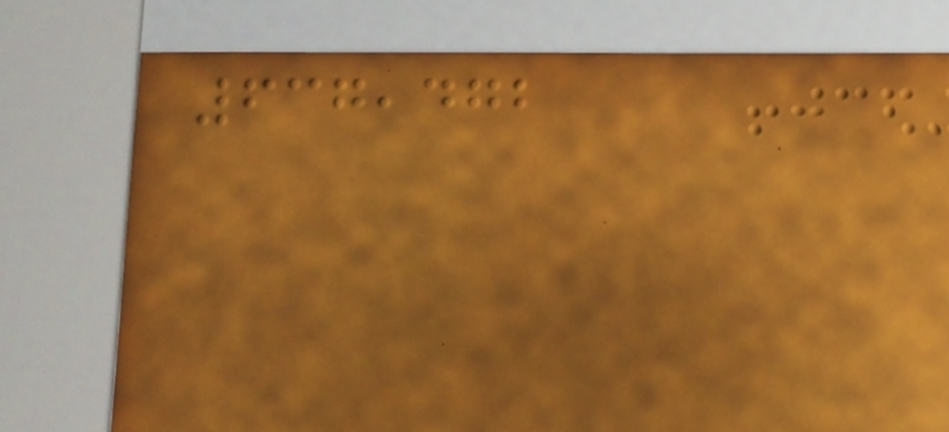637,472
